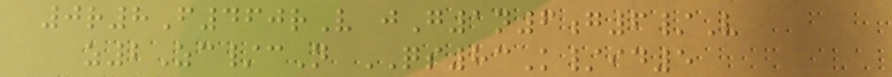0r8F460rV jG1n6g6/V
z2Zc/cN QS83K/id5
